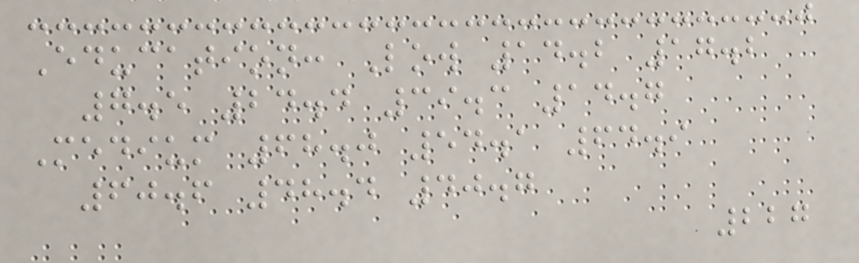Education: Low 14.2 17.2
7.5 24.4 39.3 14.7
Medium 68.0 54.1 64.9
60.6 48.4 40.7
227
